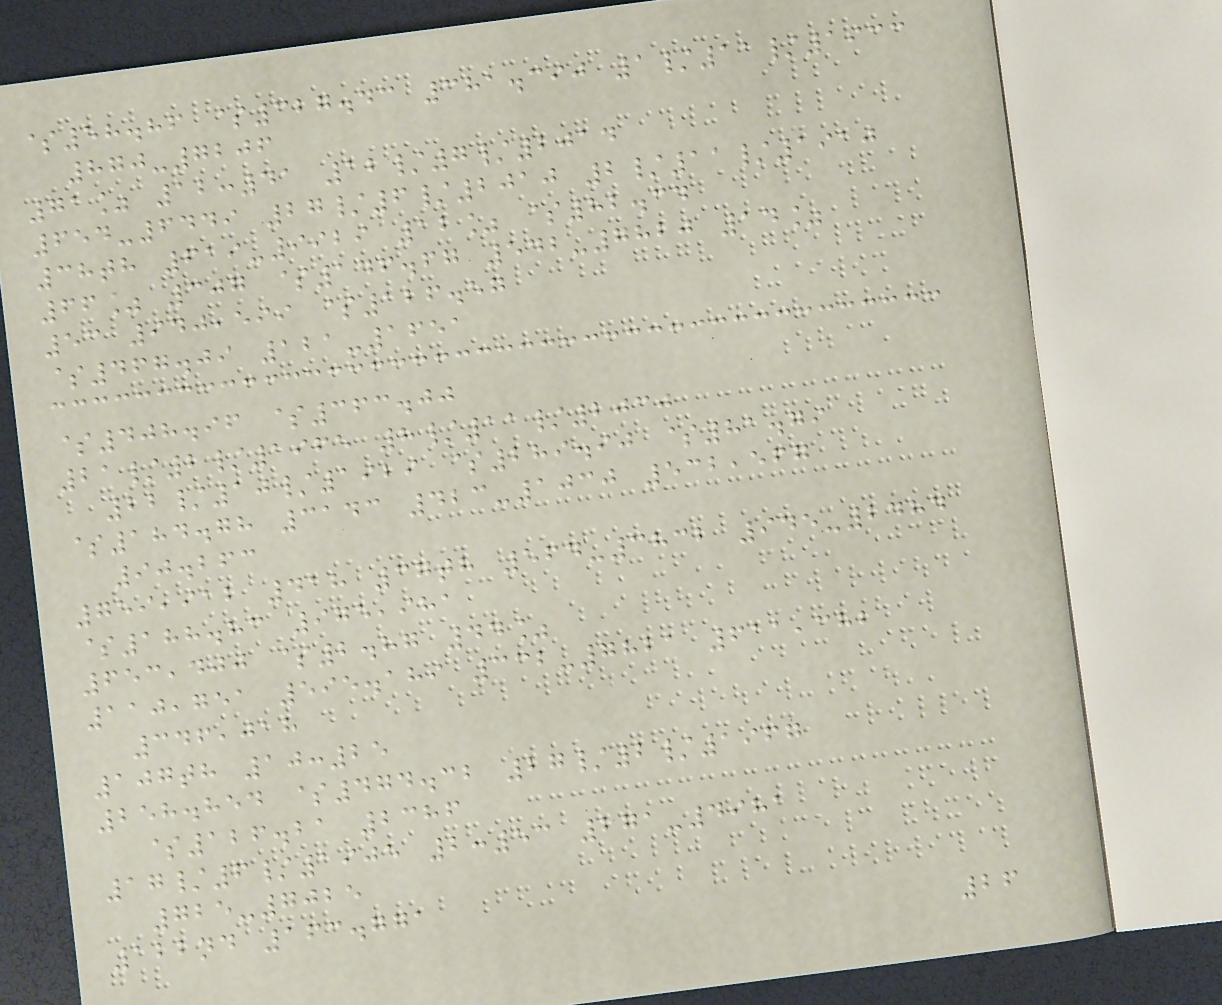$58.86 $327.43 381.390 1/11/1933
870-7206
71% 12:41 12/7/2014
654-6449 27/6/2010 2/11/1910
38th 619-9929 12% $82.34
66% 307 $146.67 542-7820 14%
53 940,599 $126.57
$467.09 121-1651
$408.96 $363.00
21/2/1965 8/11/2030
22/10/1929 $289.90 $81.79
$184.78 3143 423-1030 532,567
90.263
759,912 418 37th 564-3832 945-2484
$188.83 975,981
653,400 $2.87 44%
110,751 595.189 332-7821 611,382
346,018
107th 10:25
258.854 $474.32 27/2/1967
$126.21 2386
17/6/1905 2:53 271-4981
725-7025
122nd 163.771
26
